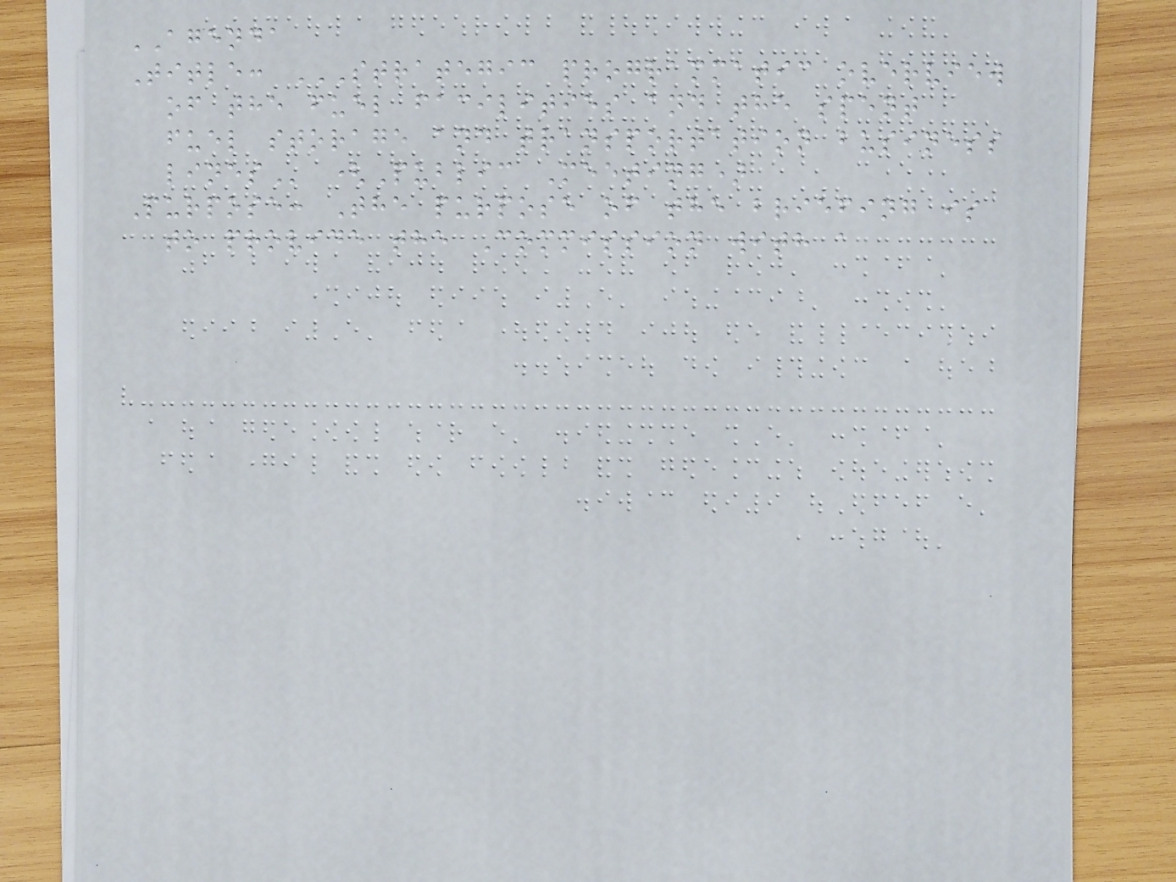AGENDA
Title: STRATEGIC PROGRAMMATIC OVERVIEW
OF THE FUEL FACILITIES AND THE SPENT
FUEL STORAGE AND TRANSPORTATION BUSINESS
LINES (Public Meeting)
Purpose: The purpose of the briefing is
to provide the Commission with a
